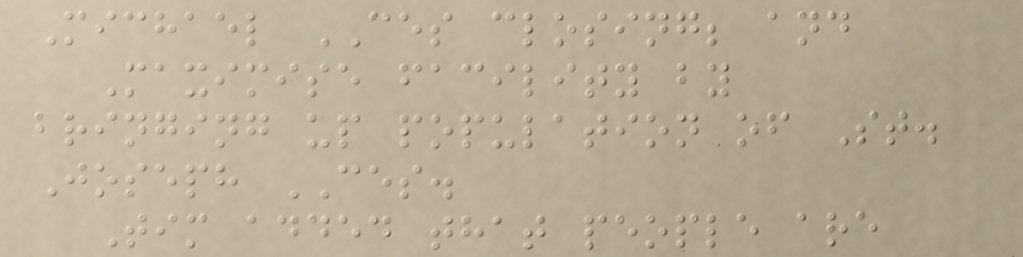Michael CES closing; and
Maximise facility by
bringing up population of St.
Joseph CES.
Tim added that people are
